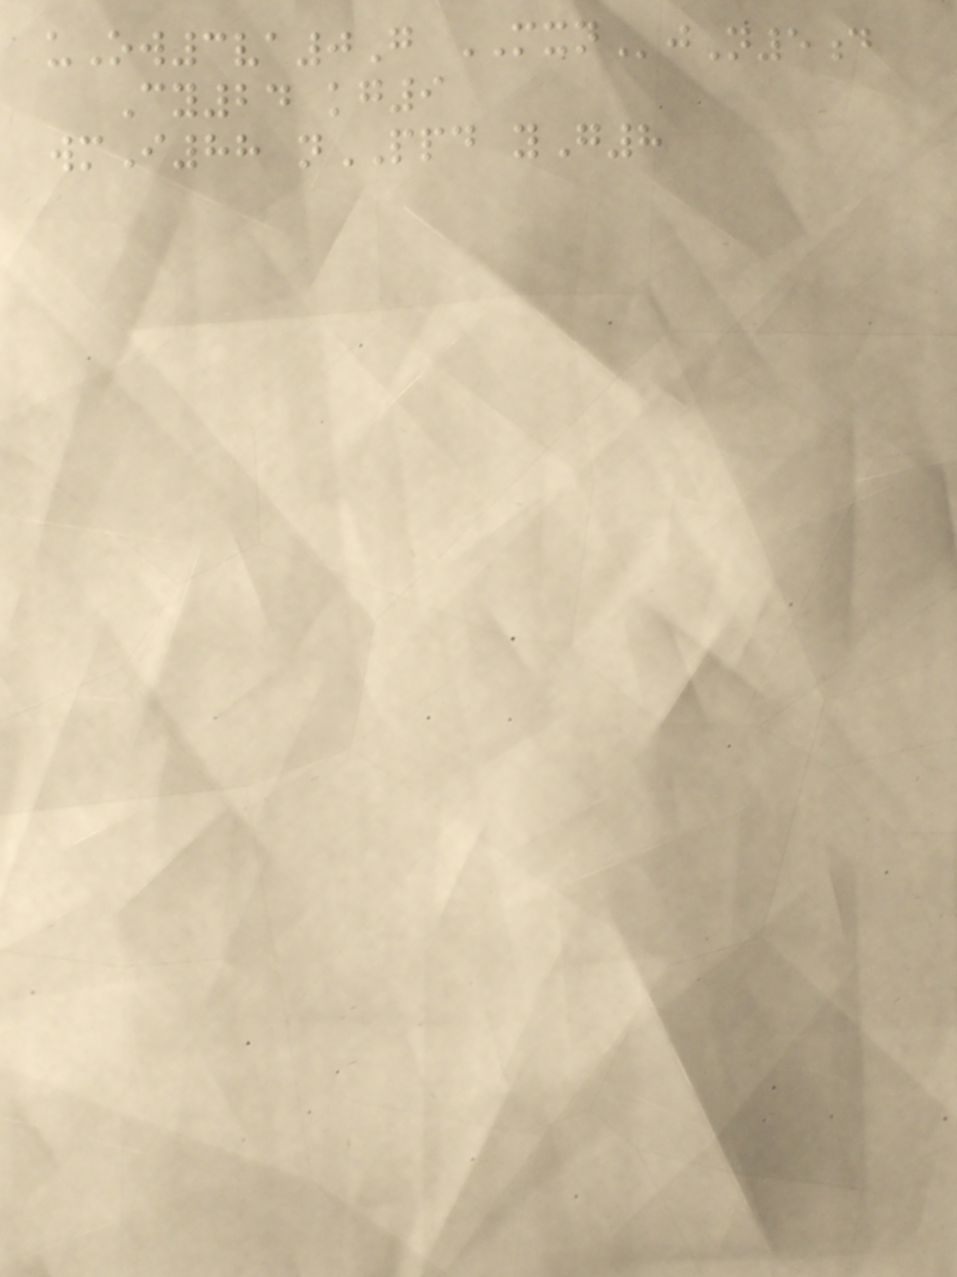uOw3va0G MXNjN5d
Cy24 kg9
wmI88 nPPD yG8
